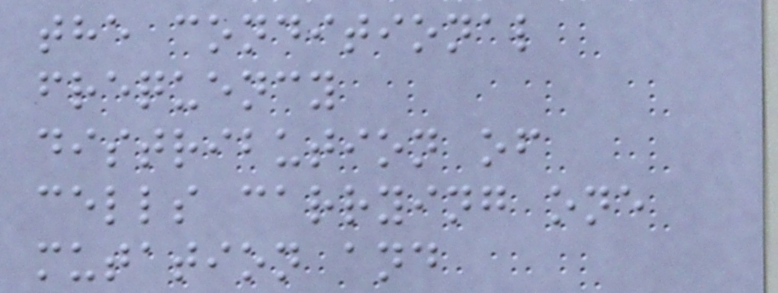the conditional
frequency
distribution of
cells carrying one
mutation and
